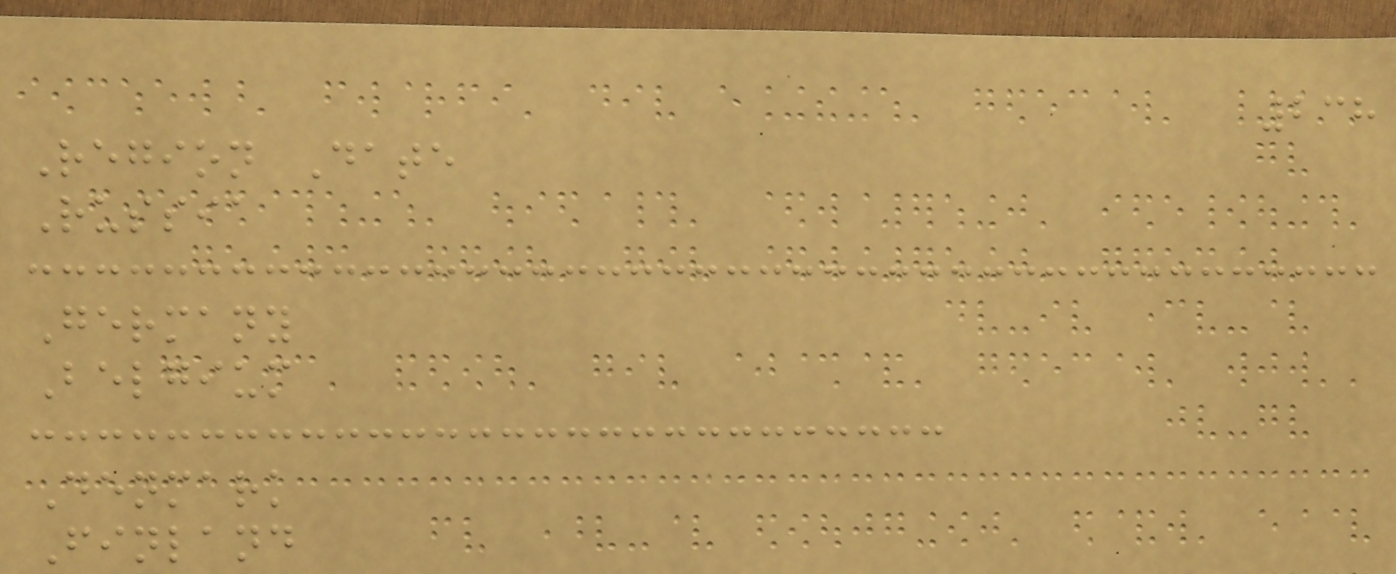238
Region Date
Russia
Germany
Belgium
Denmark
Finland
